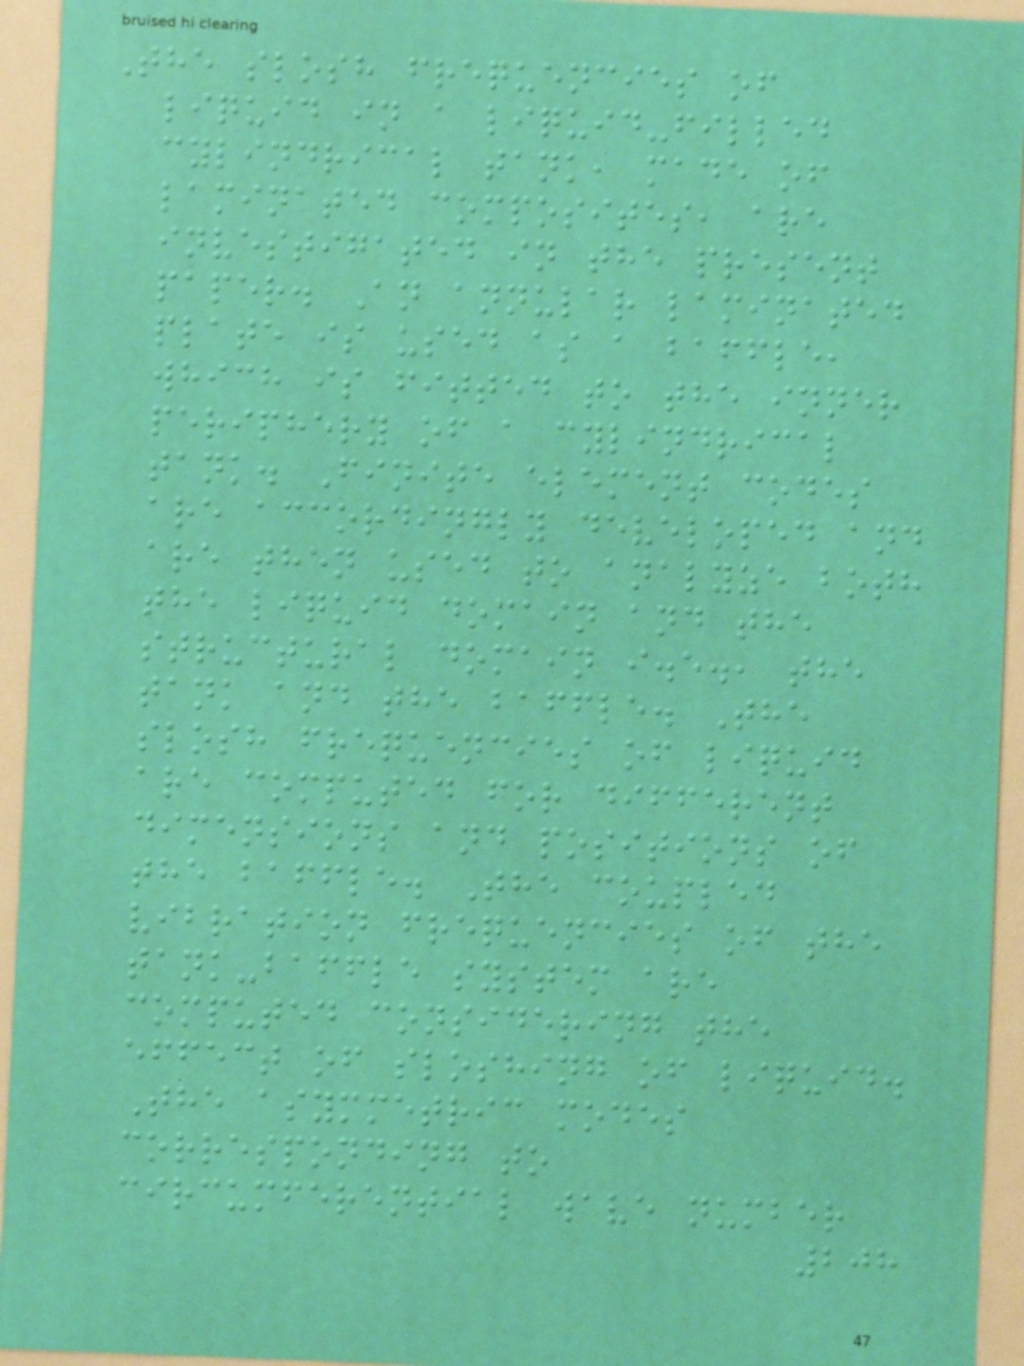The slosh frequencies of
liquid in a liquid-filled
cylindrical tank, made of
laminated composites, are
investigated in the present
paper. An annular laminated
plate is used as a baffle,
which is fitted to the inner
periphery of a cylindrical
tank. Finite element codes
are accordingly developed and
are then used to analyze both
the liquid domain and the
structural domain i.e., the
tank and the baffle. The
slosh frequencies of liquid
are computed for different
dimensions and positions of
the baffle. The coupled
vibration frequencies of the
tank-baffle system are
computed considering the
effect of sloshing of liquid.
The asymmetric modes
corresponding to
circumferential wave number
208
